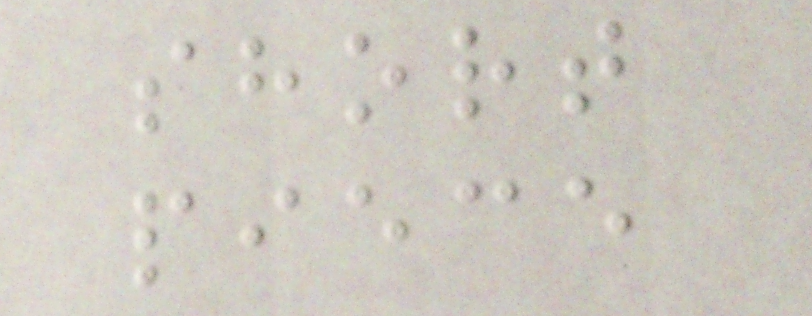short
piece
